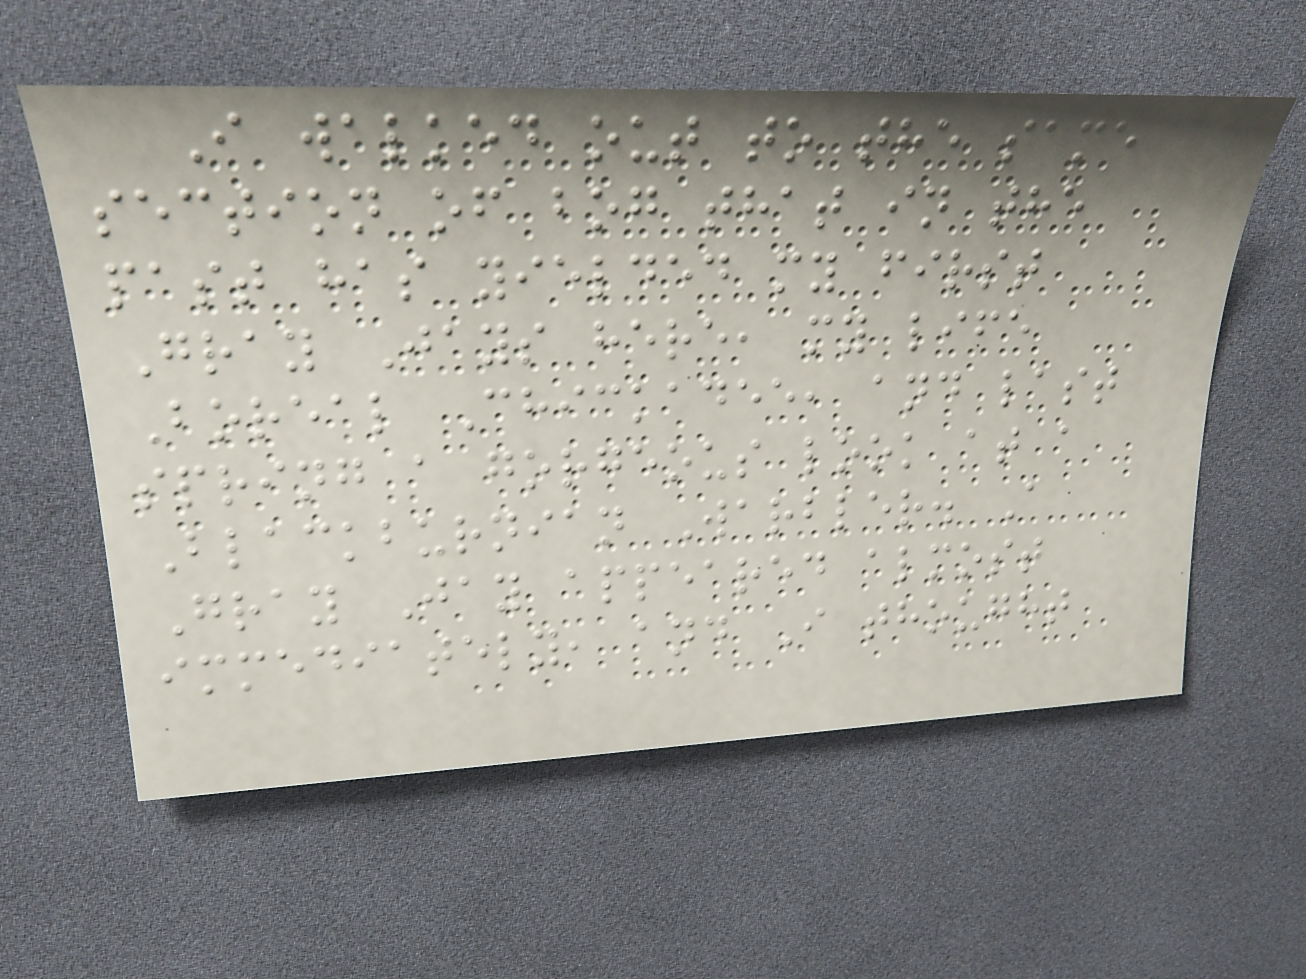I walked out to the same
section of bog that in the
past has yielded my first
Gray Jays here, my life
Boreal Chickadee, and last
spring a gorgeous look at a
Blackburnian Warbler. A
Gray Jay appeared almost
immediately, and I thought
